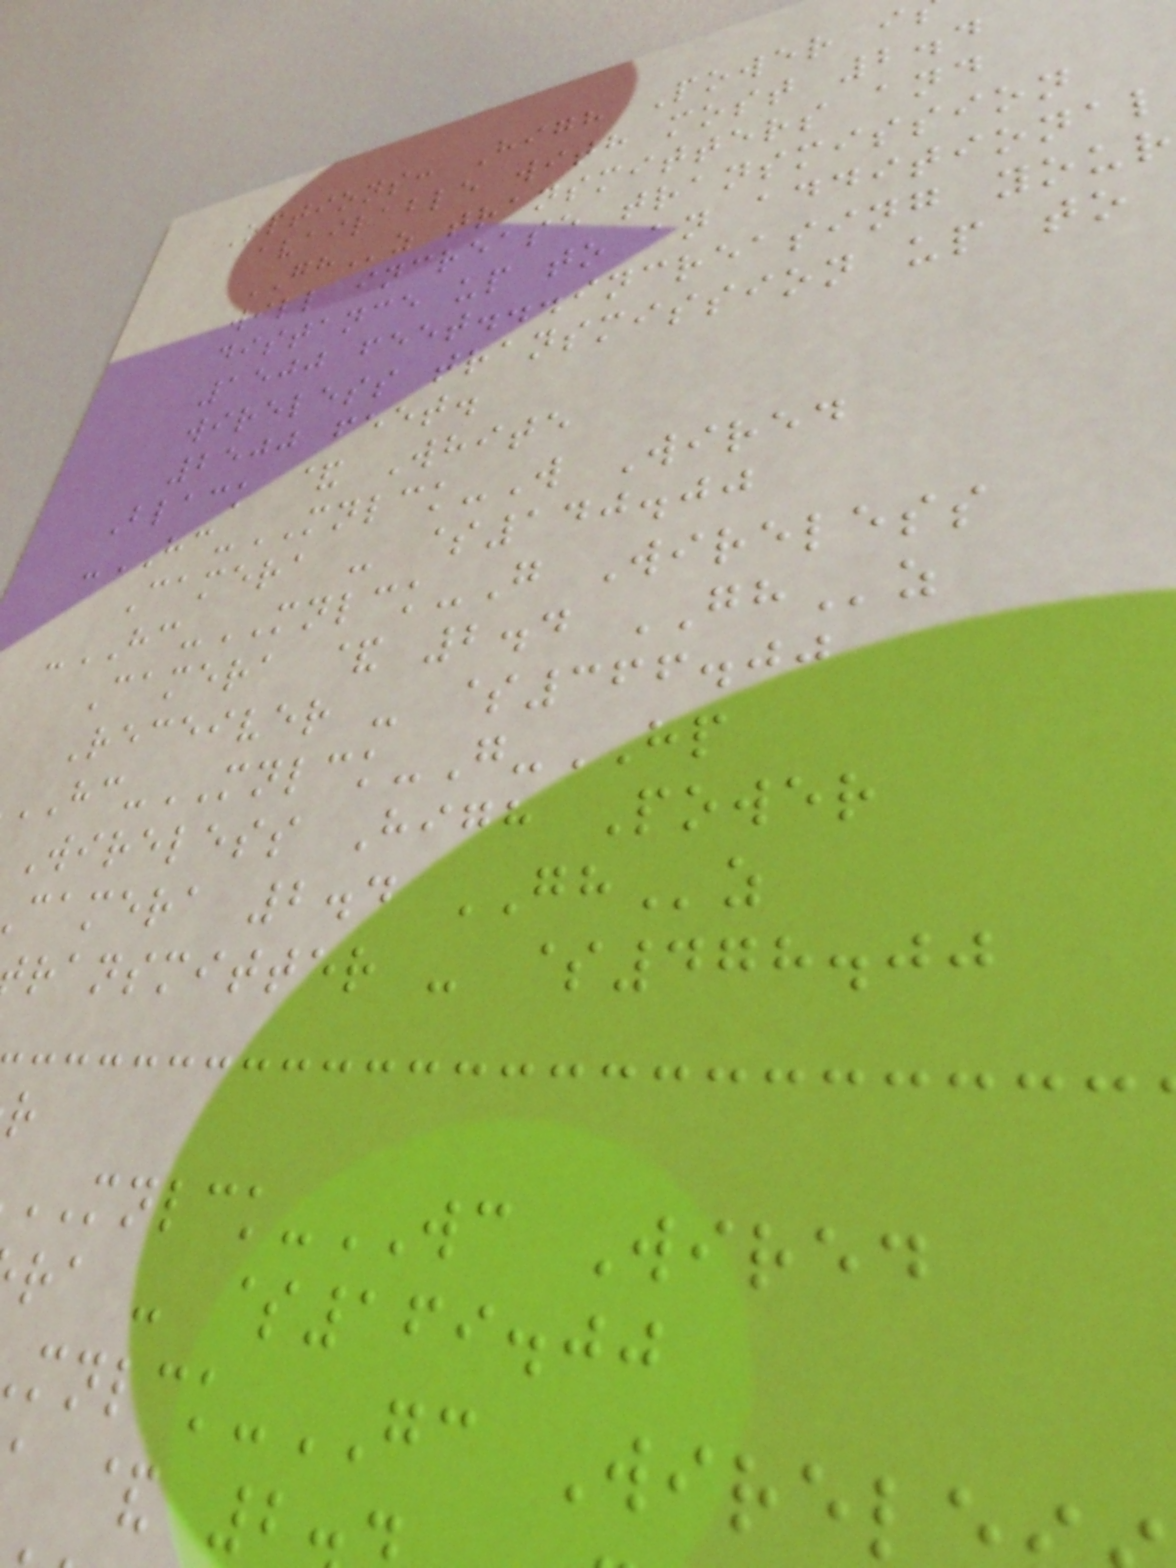Options: High Power i
available with most 2.4
GHz transmitters and
will increase transmission
distance up to an additional
1500 feet...increasing your
wireless transmission up to
2500 feet.
Black & White
-HC-MNLCK-W Wired
Camera - $140.00
-HC-MNLCK-G Wireless
Camera & 2.4 GHz
Receiver - $366.00
HC-MNLCK-G-HP
Wireless High Power
camera 2.4 GHz
ransmitter - $478.00
MNLCK-WC Wired
ra - $169.00
-GC Wirel
